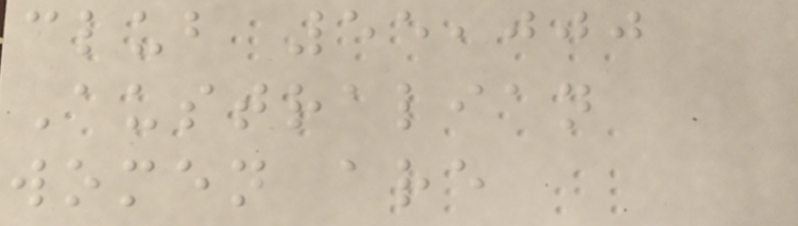club 55,000
Australian
women are
